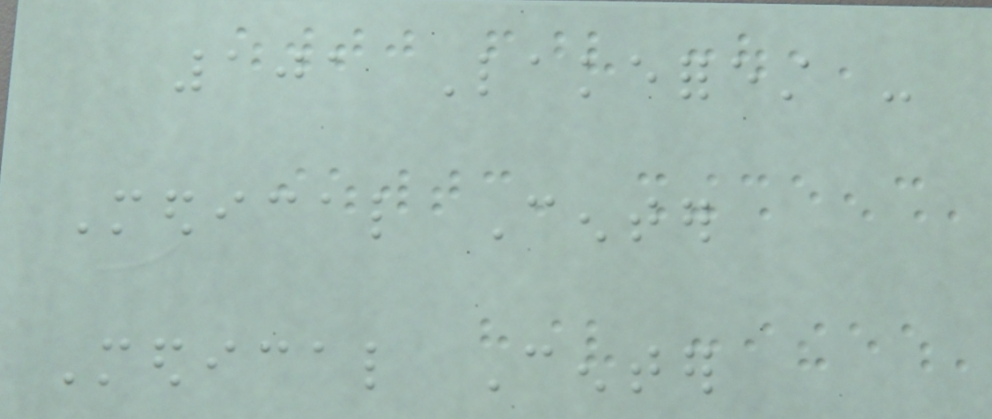101 Lakeforest -
Medical Center
Medical Center
